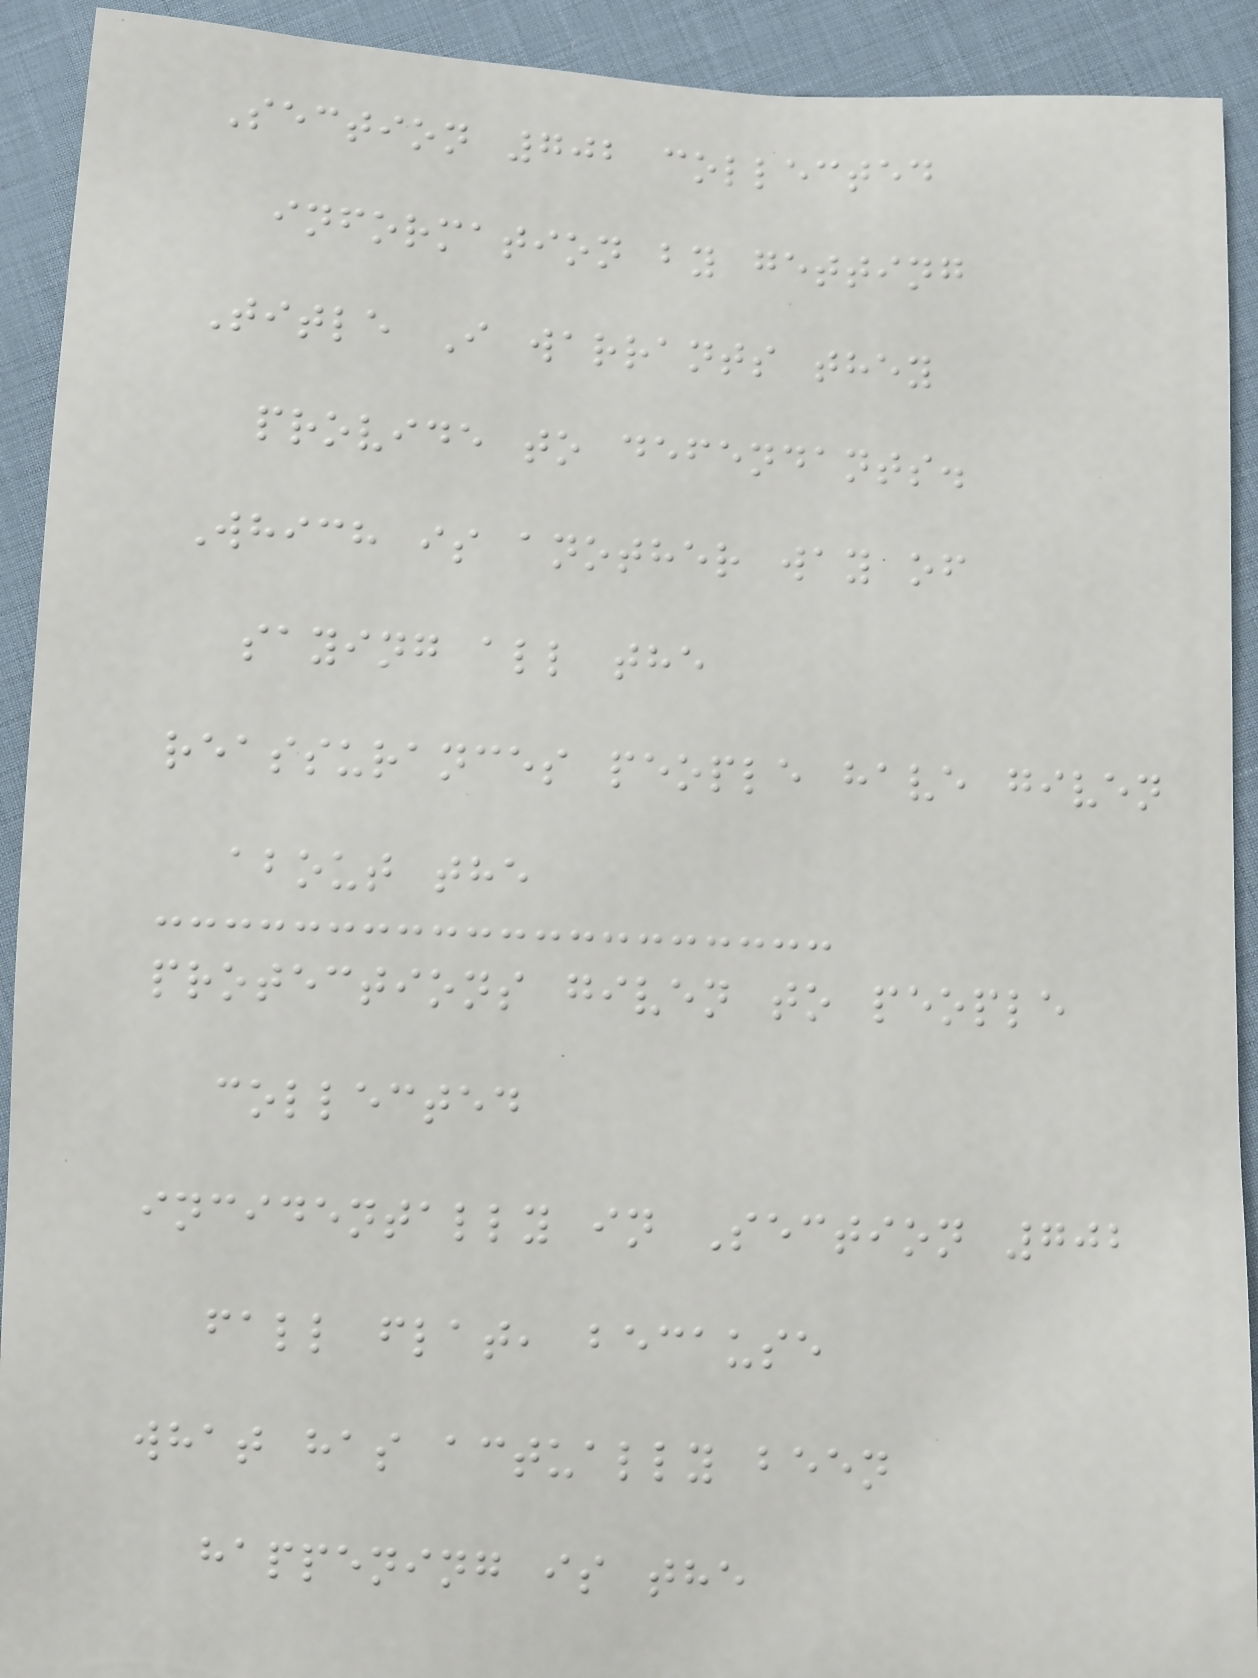Section 702 collected
information by getting
Title I warrants they
provide to defendants.
Which is another way of
saying all the
reassurances people have given
about the
protections given to people
collected
incidentally in Section 702
fall flat, because
what has actually been
happening is the
